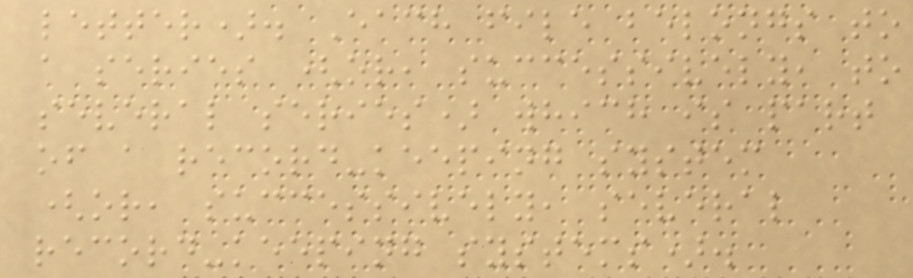letter). Each file belongs to
a series (or, successively, to
several series) which is part
of a record-keeping system
(or, successively, several
record-keeping systems).
